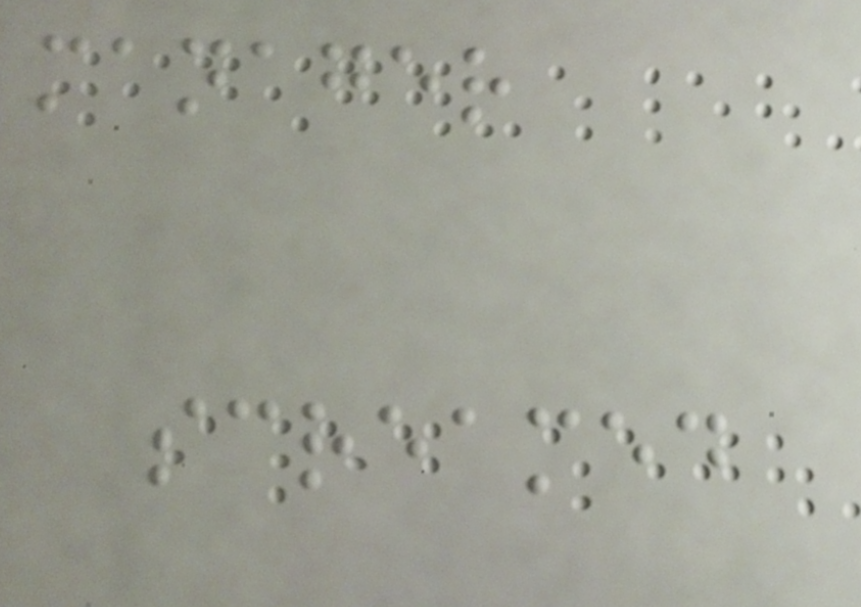manager
screamed
